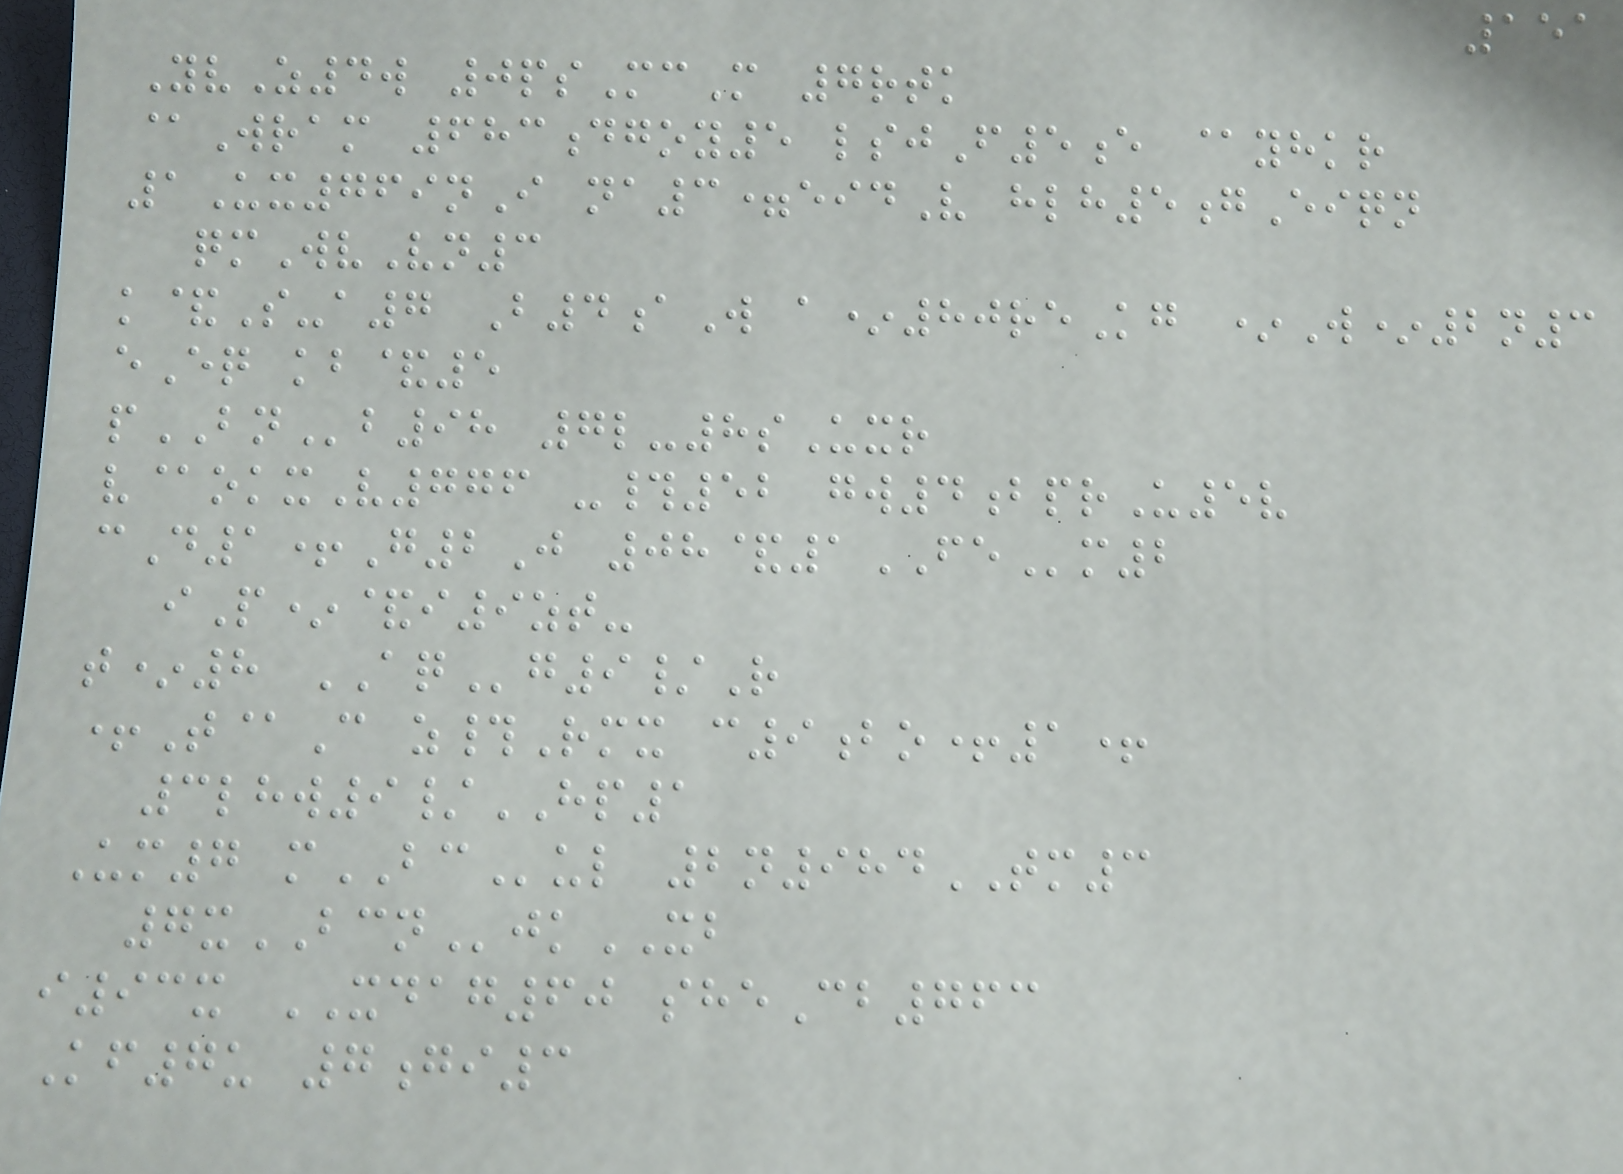151
YvZ4w 0psMcM 7rtk
@Wram 683dgoy5 lsjF5e @yhkr
1Ux769nI na3=eidV hlh5gEiqn
qmWvVn3
k&S-a7 B4aW a*80reKg *W*2n3
eEq kb&5
pBNb98 7l-8sUxr
v@okxV776 -#52 gw4bprU5v
cD1+G2J 08&1FEm2
iP*&i9zt-
t*8 AQg9/R
+T@C z#Rmx c9bo+1+
3lhw9/HP1
Um7 mBCul 2n984TM3
7xBCNjkXB
i93x XDAG60 sheCb763
Kf7u 7gi3
